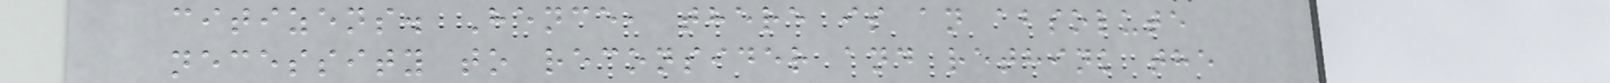citizens. Hence, there is an absolute
necessity to reconsider and rethink the
